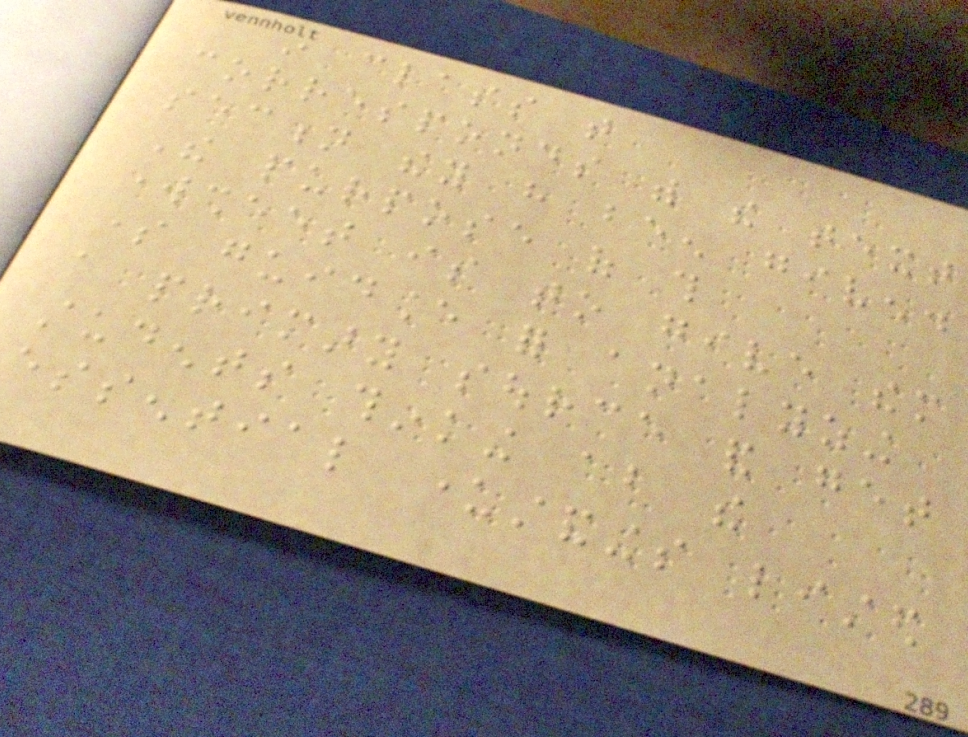in class that
corresponds with the text
section they have been given.
The purpose of this
worksheet is to give them
some guidance for analyzing
a primary source and get
students thinking about the
essential understandings listed
